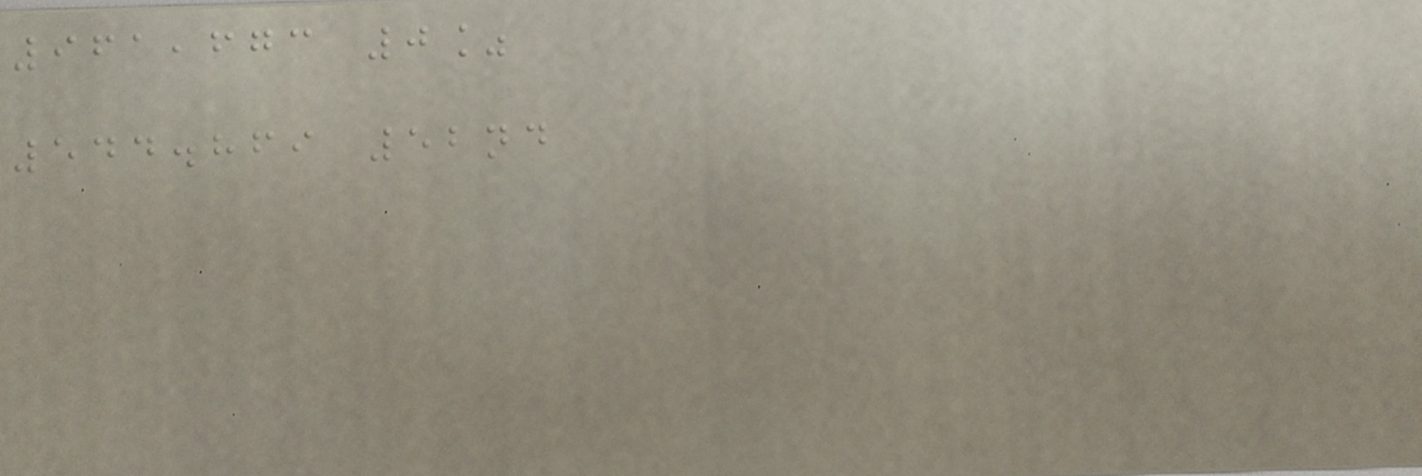961,673 0%
544.869 52nd
